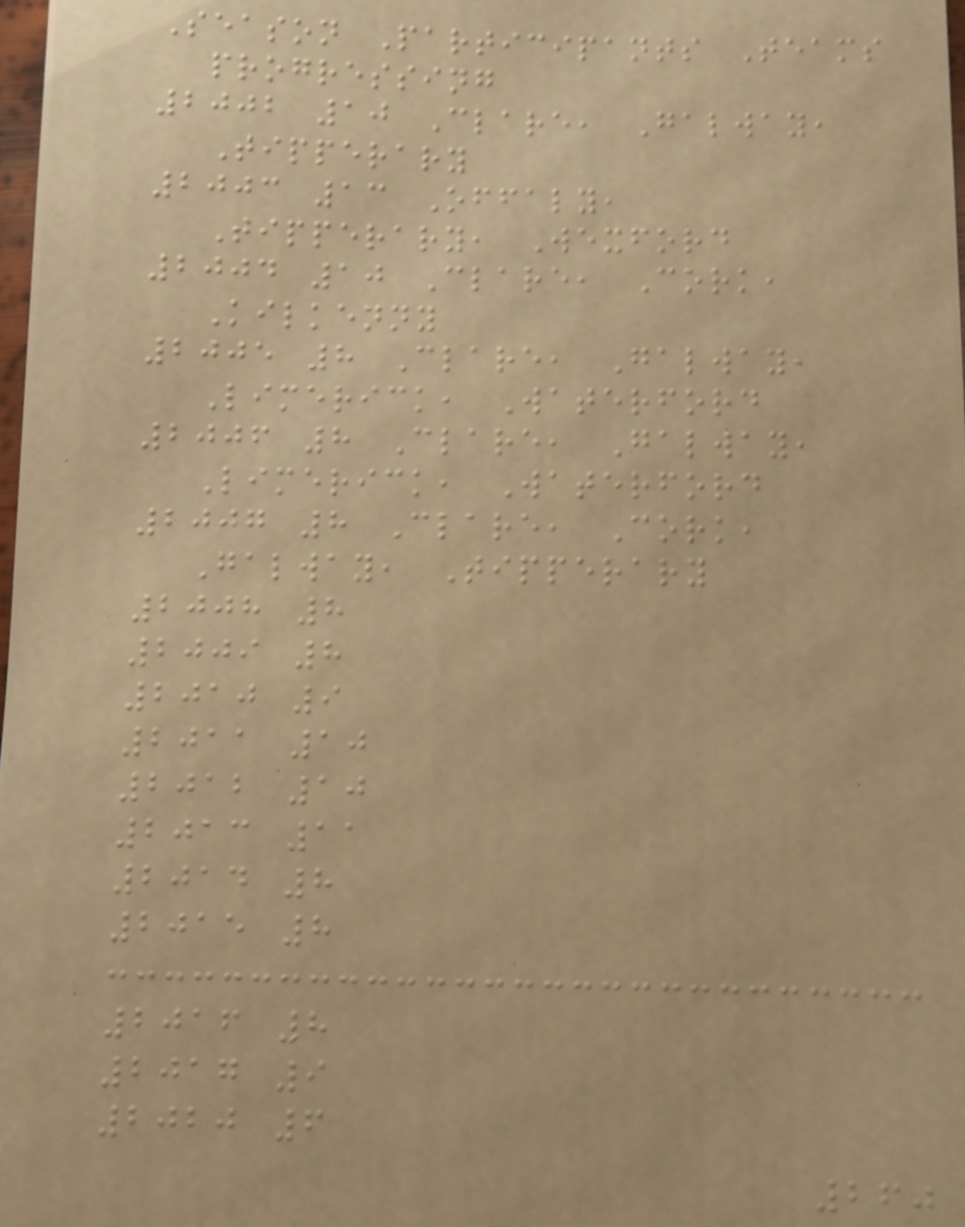Season Participants Teams
progressing
2002 10 Clare, Galway,
Tipperary
2003 13 Offaly,
Tipperary, Wexford
2004 10 Clare, Cork,
Kilkenny
2005 8 Clare, Galway,
Limerick, Waterford
2006 8 Clare, Galway,
Limerick, Waterford
2007 8 Clare, Cork,
Galway, Tipperary
2008 8
2009 8
2010 9
2011 10
2012 10
2013 11
2014 8
2015 8
2016 8
2017 9
2020 6
260
